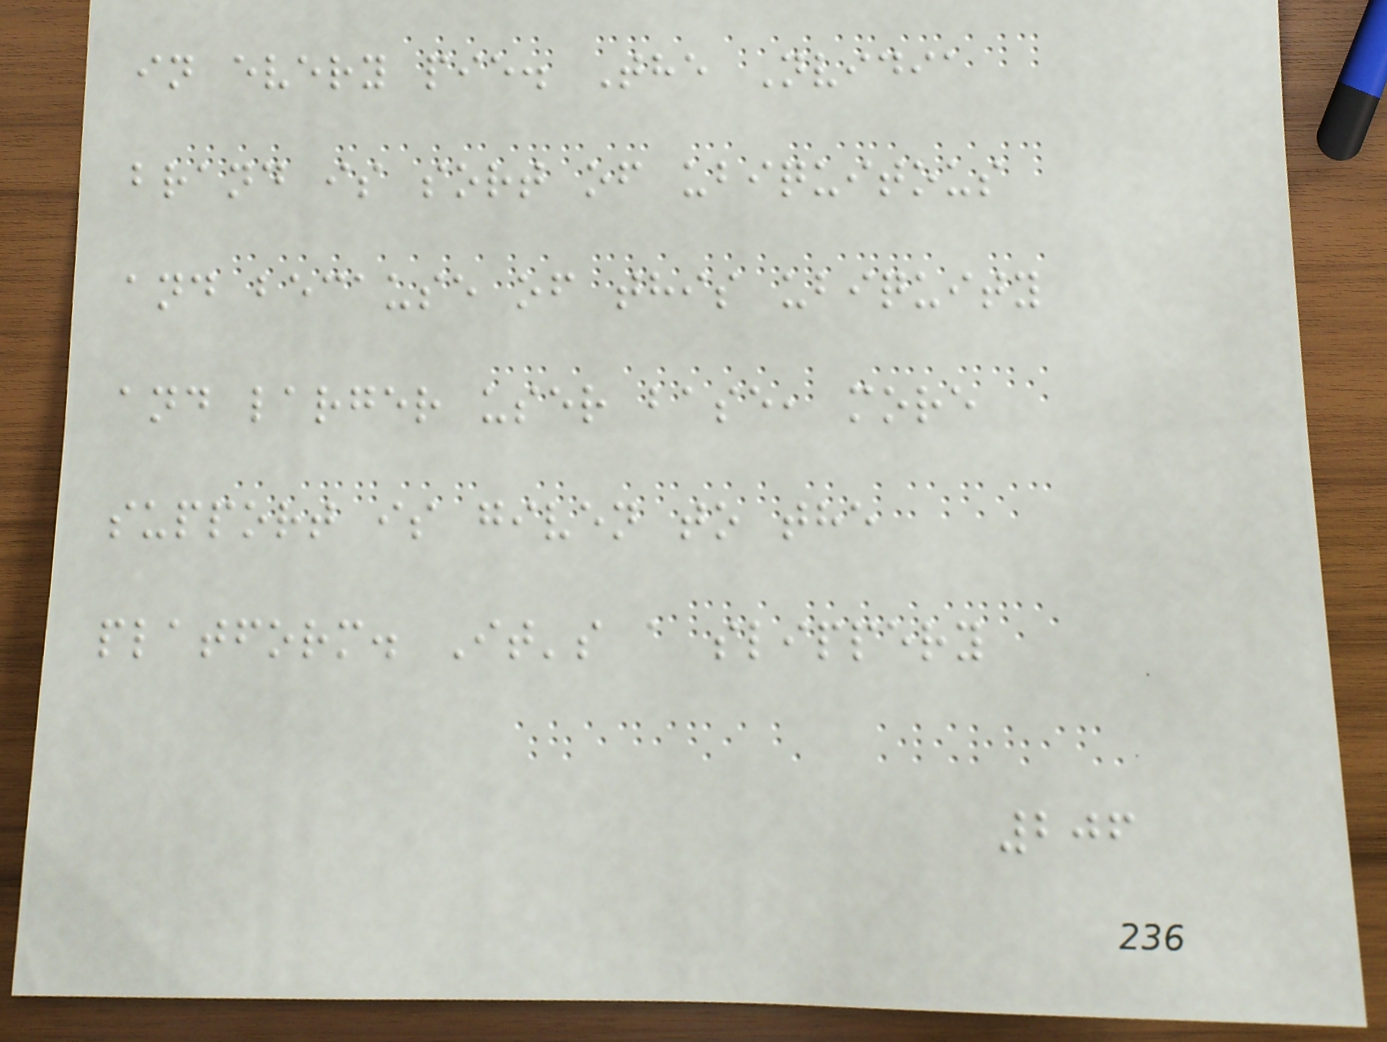in every pie. The Nvidia
brand is sort of ubiquitous
and because of this ubiquity
and larger user base, more
support is given to the
platform. It's a slippery
206
